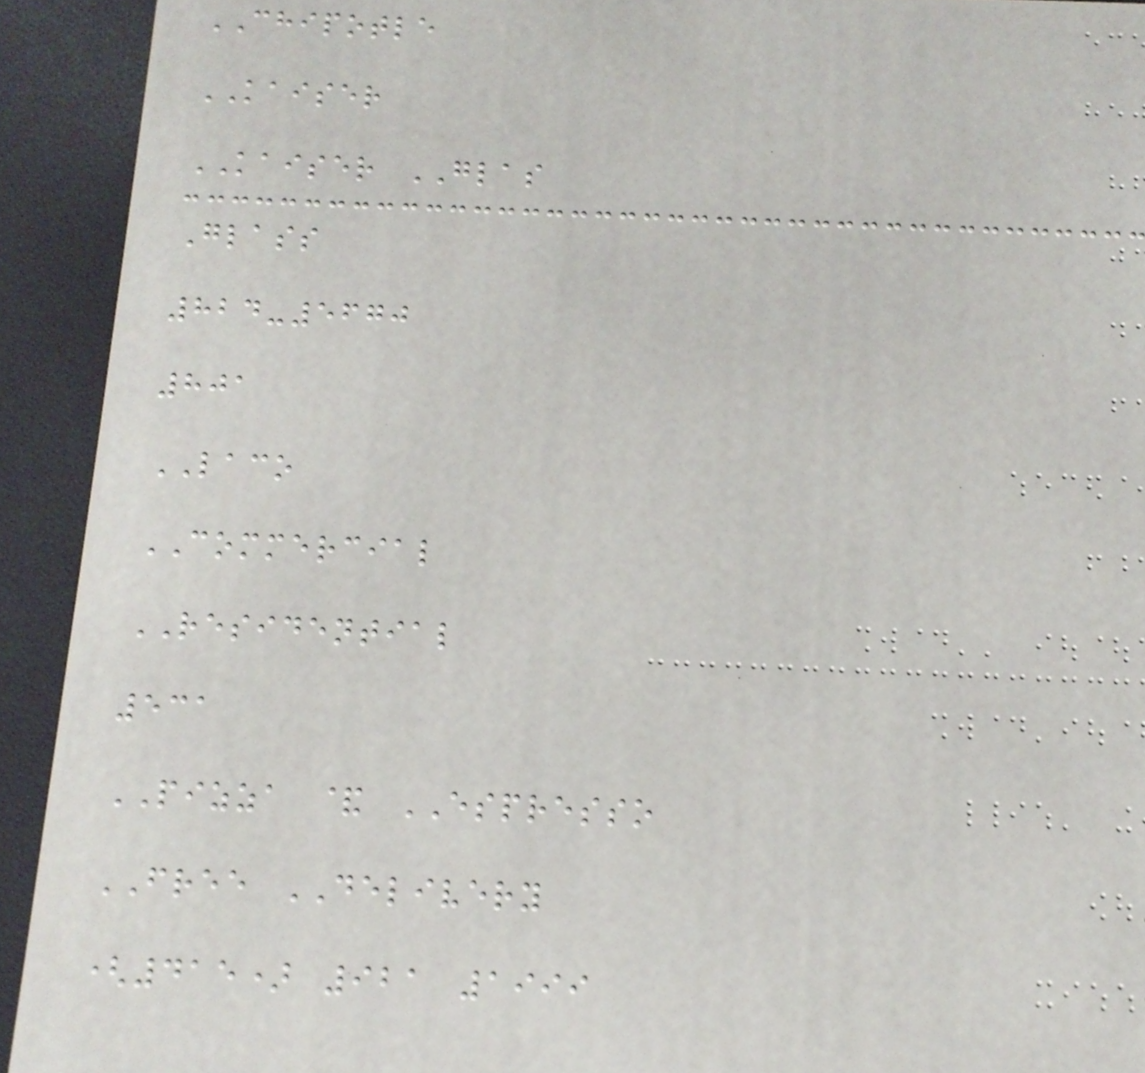CHIPOTLE
KAISER
KAISER GLAS
Glass
824-5670
801
LACO
COMMERCIAL
RESIDENTIAL
531
PIZZA & ESPRESSO
FREE DELIVERY
(415) 921 1999
